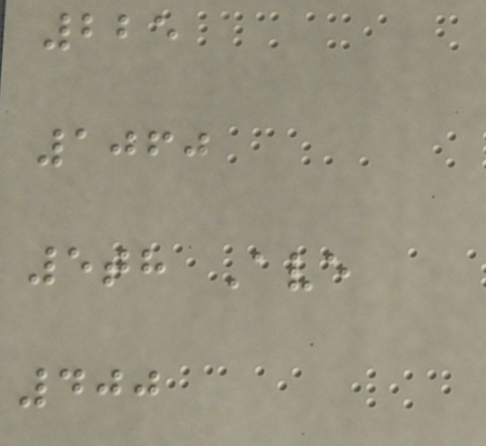225
1060
5th Ave
400
